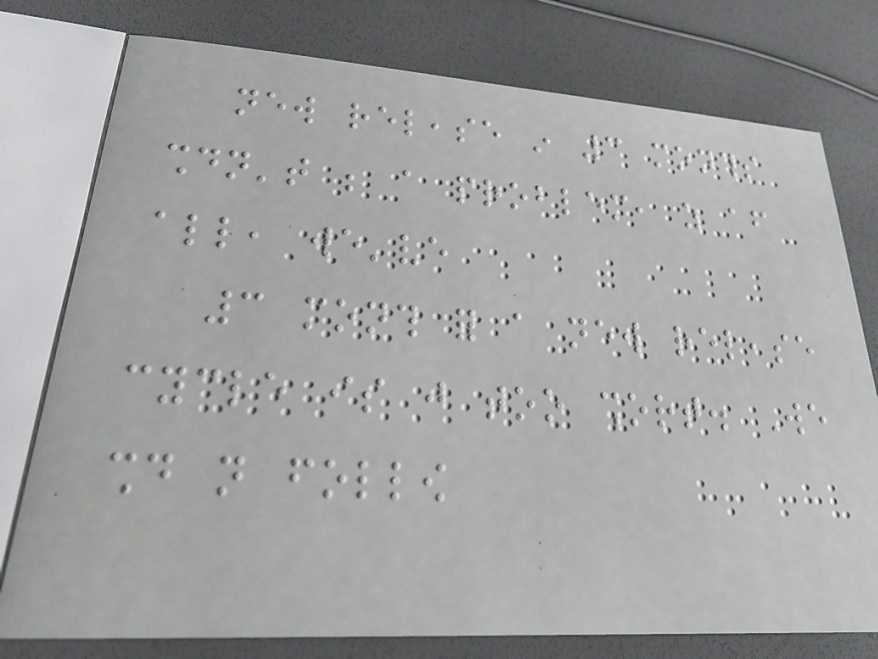new release in 3 months
shouldn't be a problem, as after
all, we've
3 month for a new release
cycle is just too short. We
should not follow
